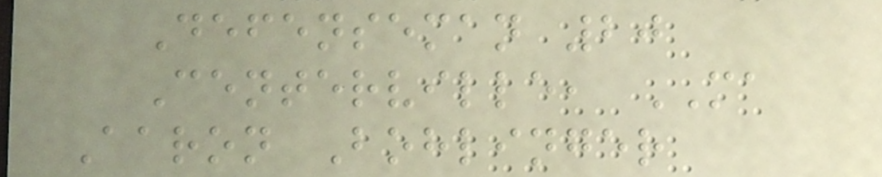Defenseman 20
Centerville, MA
Aaron Bohlinger
